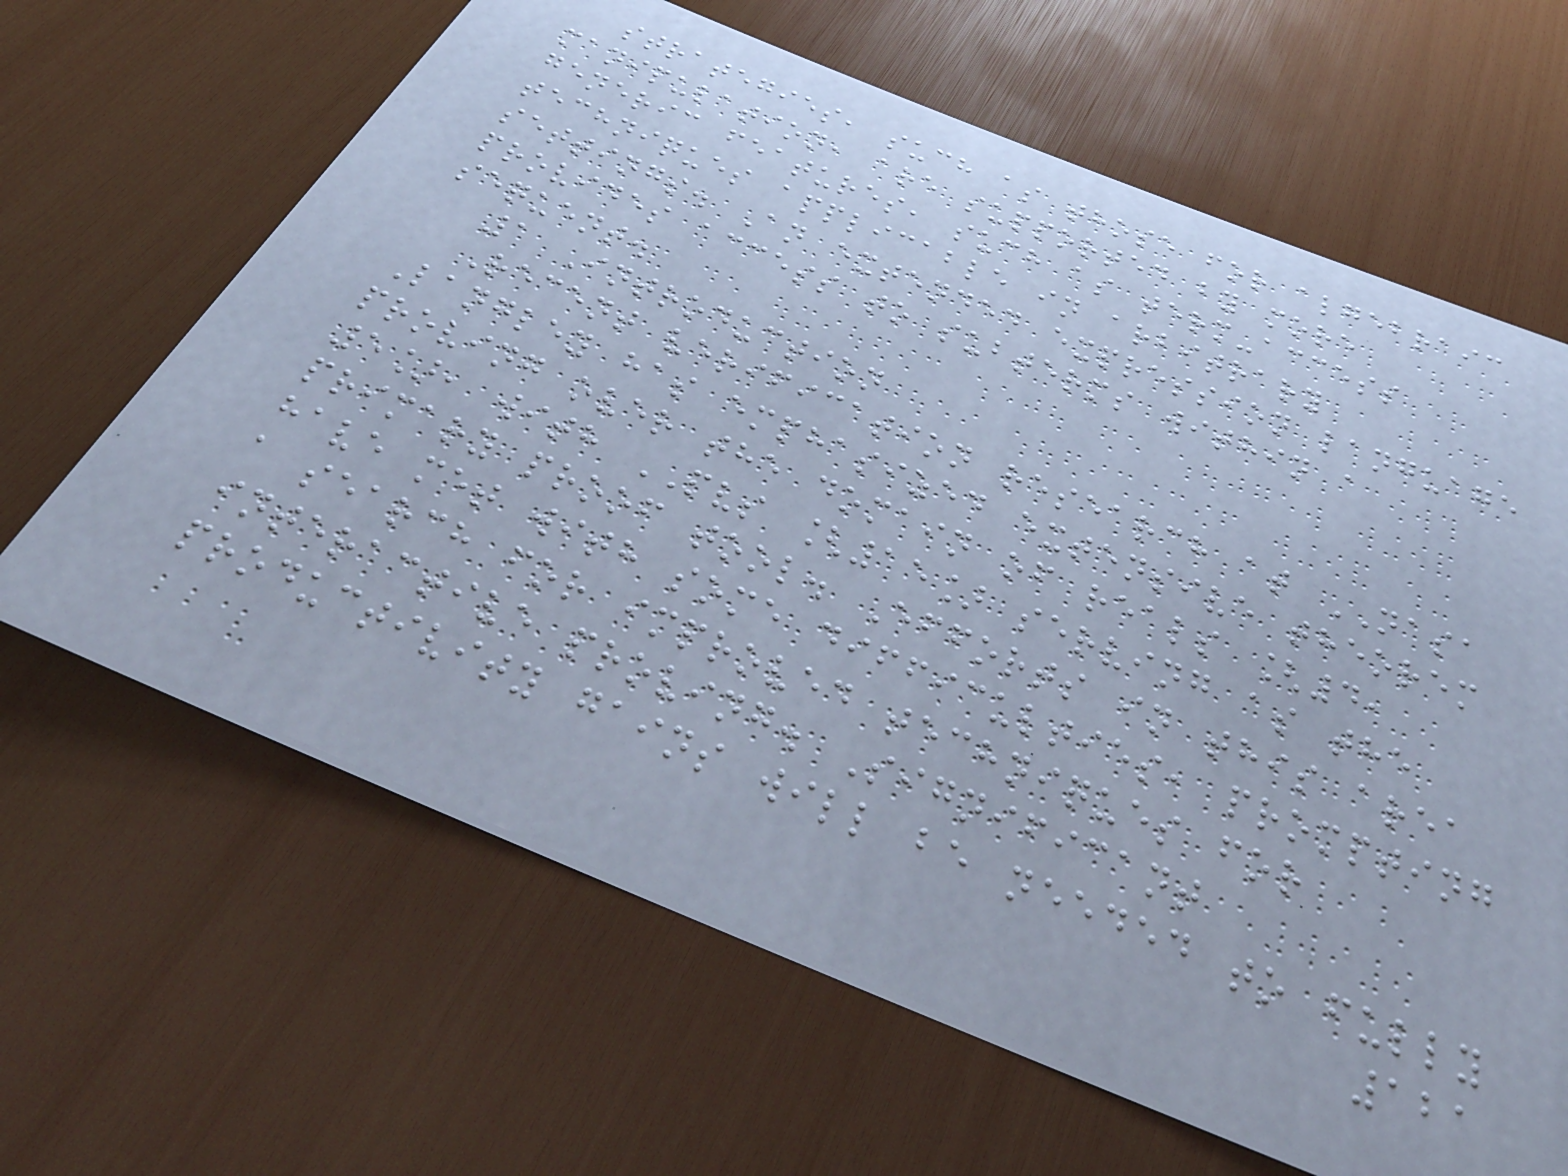strategies, such as those for algebraic
manipulation, are supported by more
generic features, such as term-access
techniques applicable in arbitrary
settings. An extended expression language
provides access to subterms within a
sequent.
1 Introduction
Recent verification research at NASA
Langley has emphasized extensive theorem
proving over the domain of reals [4,
5], with PVS [15] serving as the
primary proof tool. Efforts in this area
have met with some difficulties, prompting
a search for improved techniques for
interactive proving. Significant
productivity gains will be needed to fully
121
